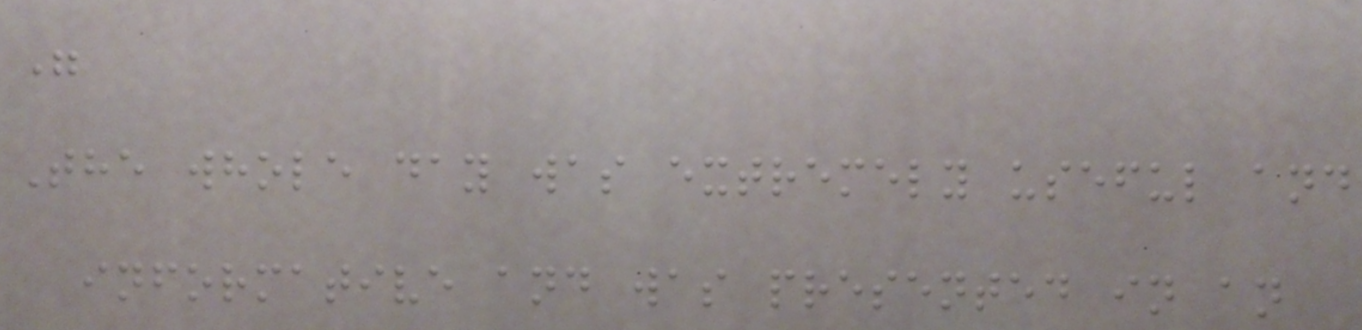"
The whole day was extremely useful and
informative and was presented in an
